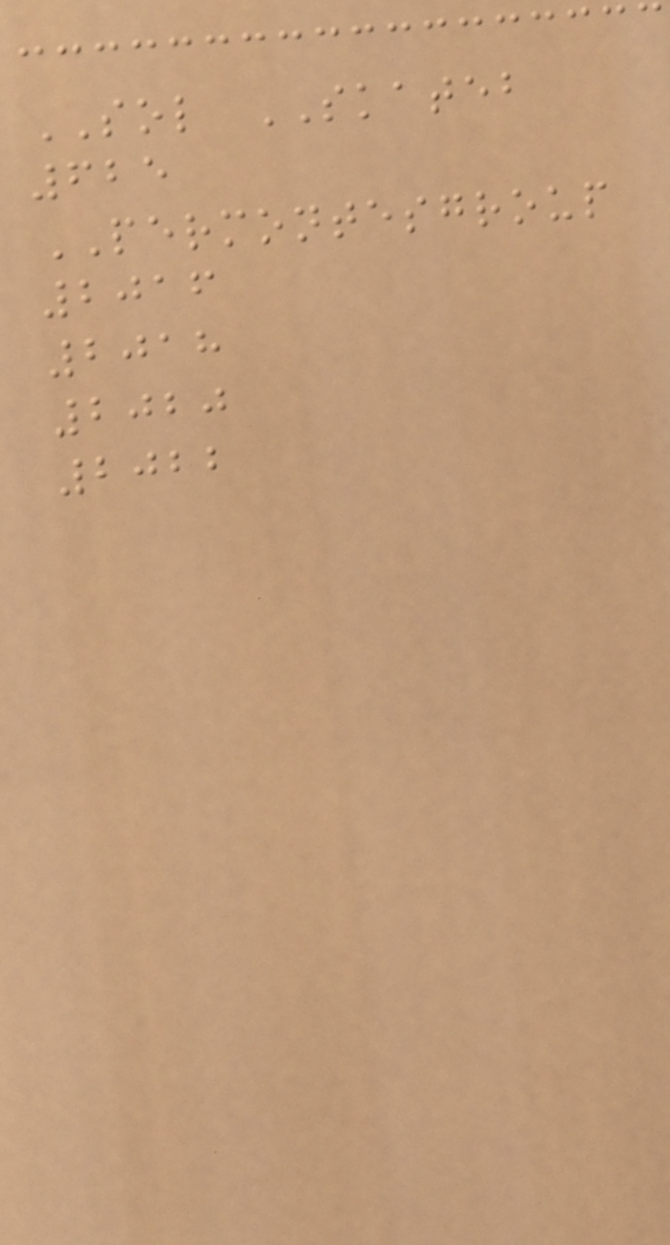SOL SKATEB
625
PERMONTESGROUP
2016
2018
2020
2022
